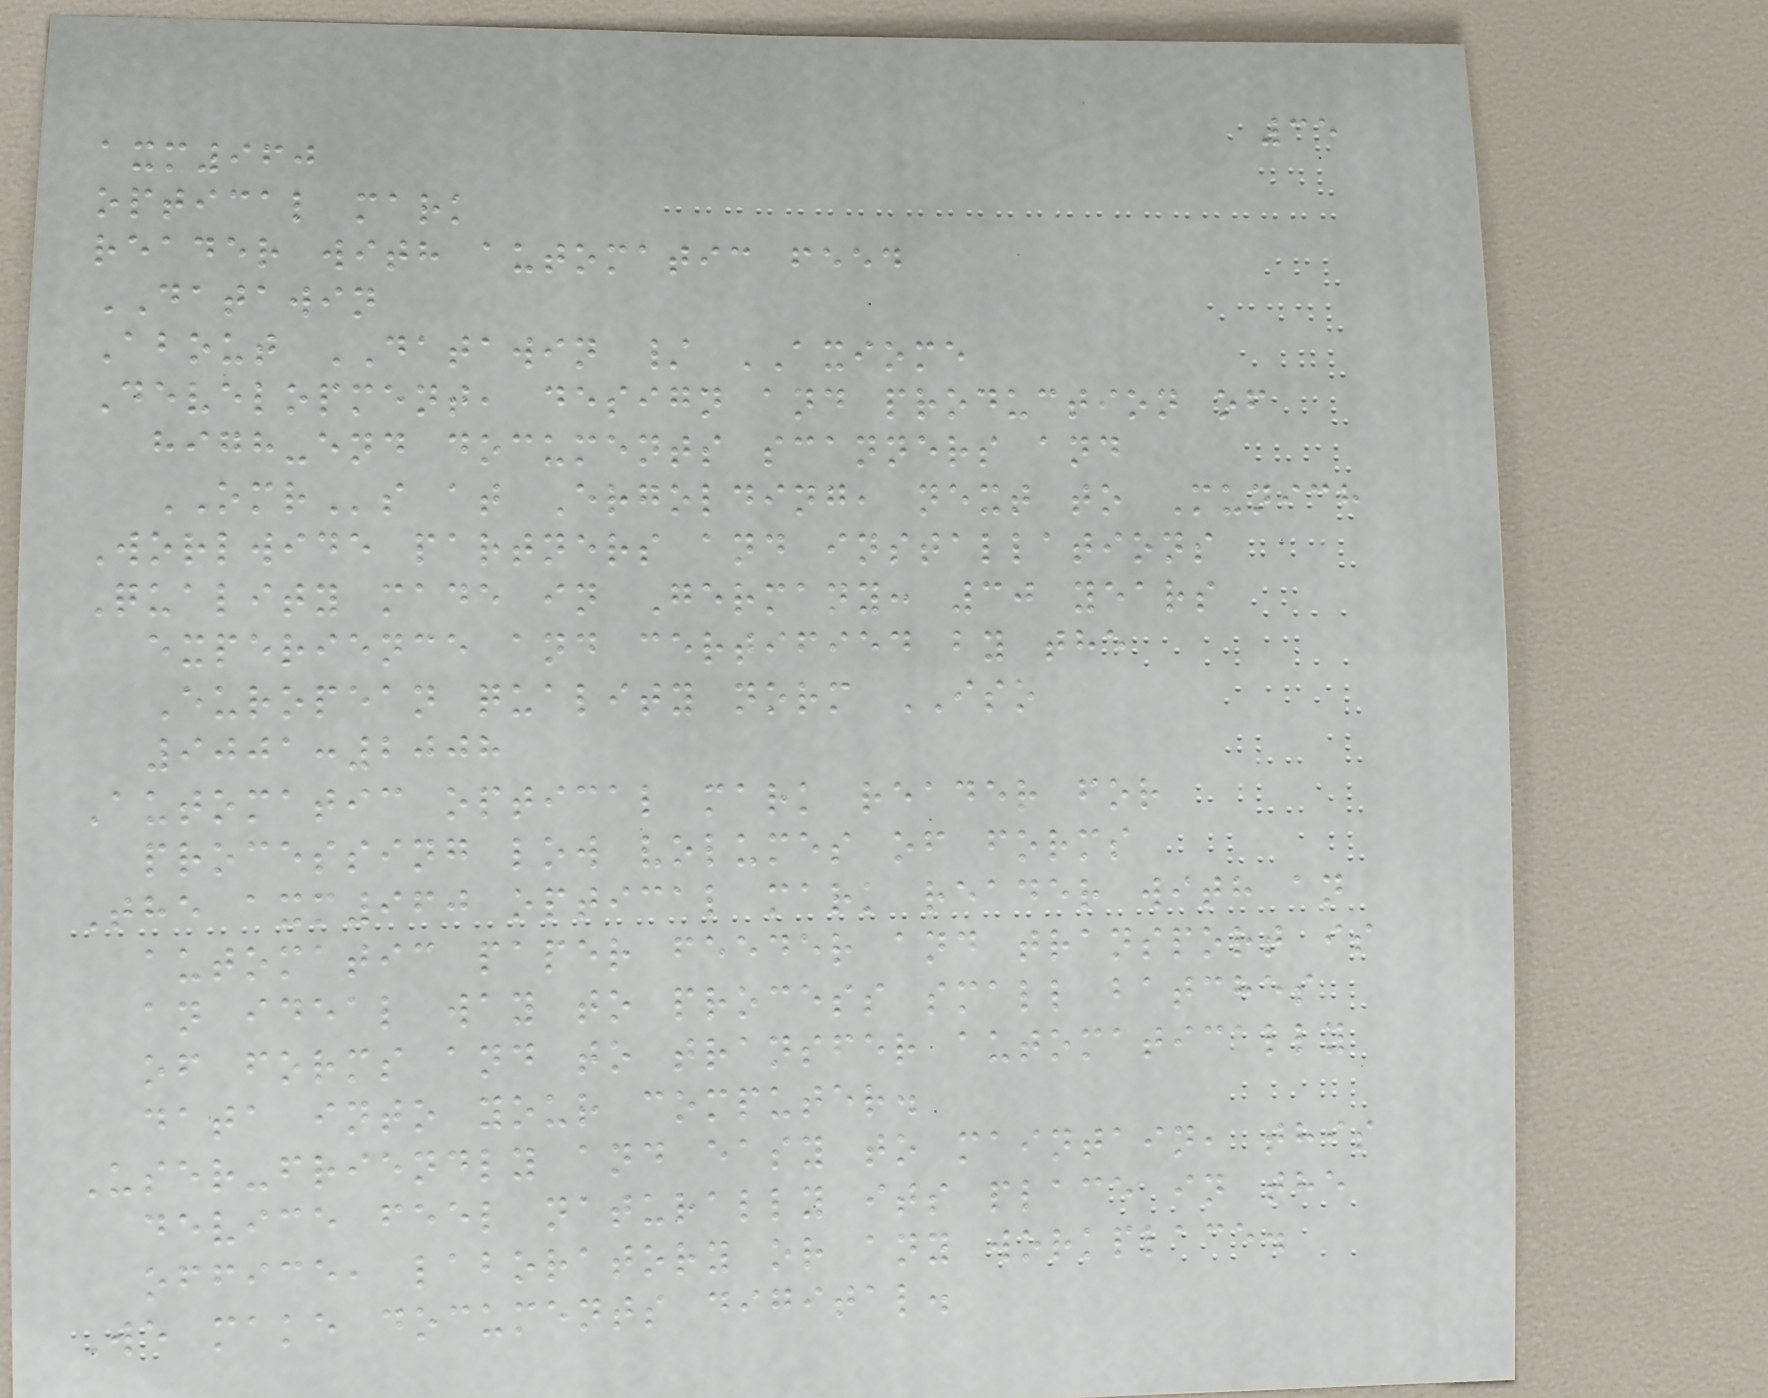35
axm960
optical mark
reader with automatic feed
DATAWIN
About DATAWIN / AXIOME
Development, design and production of
high-end documents scanners and
OMRs at Ergolding, next to Munich
Worlwide partners and installations
Quality made in Germany: 30 years
experience and certified by the
European quality norm ISO
9001:2008
Automatic optical mark reader for
processing low volumes of forms
The axm960 optical mark reader with an
automatic paper feeder and transport is
an ideal way to process small batches
of forms and to transfer automatically
data into your computer.
User-friendly and easy to maintain, this
device feel naturally its place in the
office, laboratory or any workplace.
We make documents digital.
